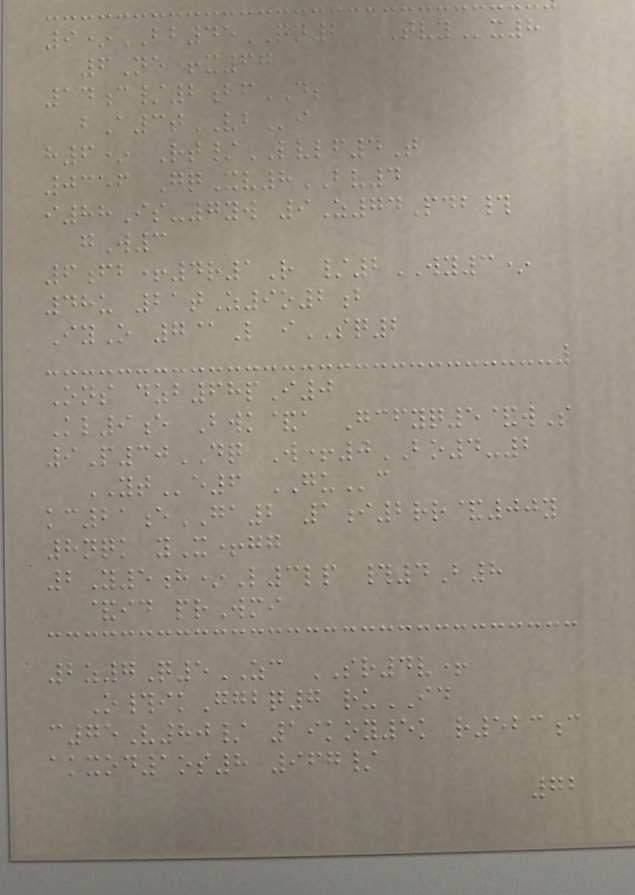9*BB45QN2 TVYx8
6Ne+x67
14c/2bfDS
bA3tVBi
h6* Rt/LVLF4T
0356 GqXv8BV4
i88Is-7yw 9Z74Pdb#
gW3
6fb+4r1R /2WY3*
48u 21tZ9o2b
IyO 7@L iSQ2
Ons dzb68pI0
Kl9e Bwk&a Gcfyq5&wS
9P30DQ W+0BO4-2
YTe6 GUc
kc21eGA2 1i2rr&00y
8nqk yX+gg
2Y5h*L3lp #4B8
&id prWmi
2z7Q5ZC SR4v+
O#ikGgbq7 ruID
c75V80/ 19koy5k r523c
akxod1os8 967/
72
